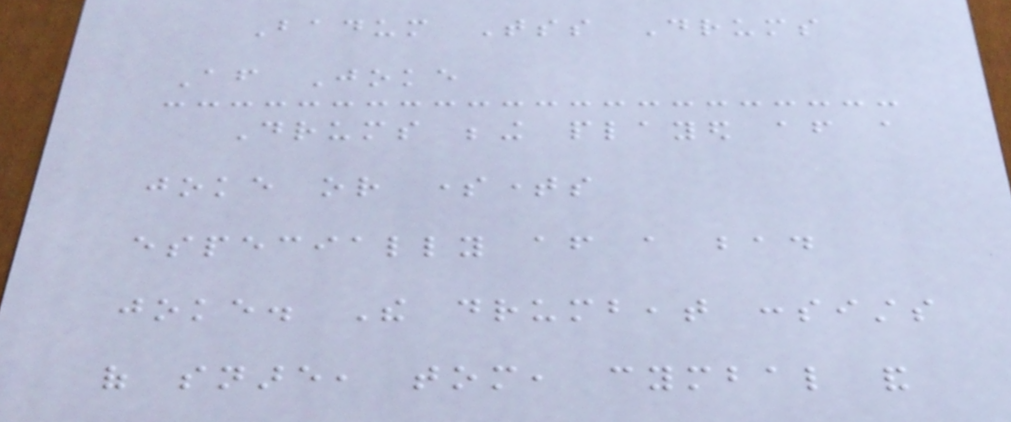Badum Tss Drums
After Joke
Drums being played after a
joke or sometimes
especially after a bad
joke. The drumbeat consists
of snare, tom, cymbal and
